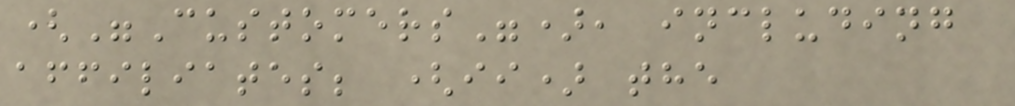("Customers"), including
affiliates; (ii) the
